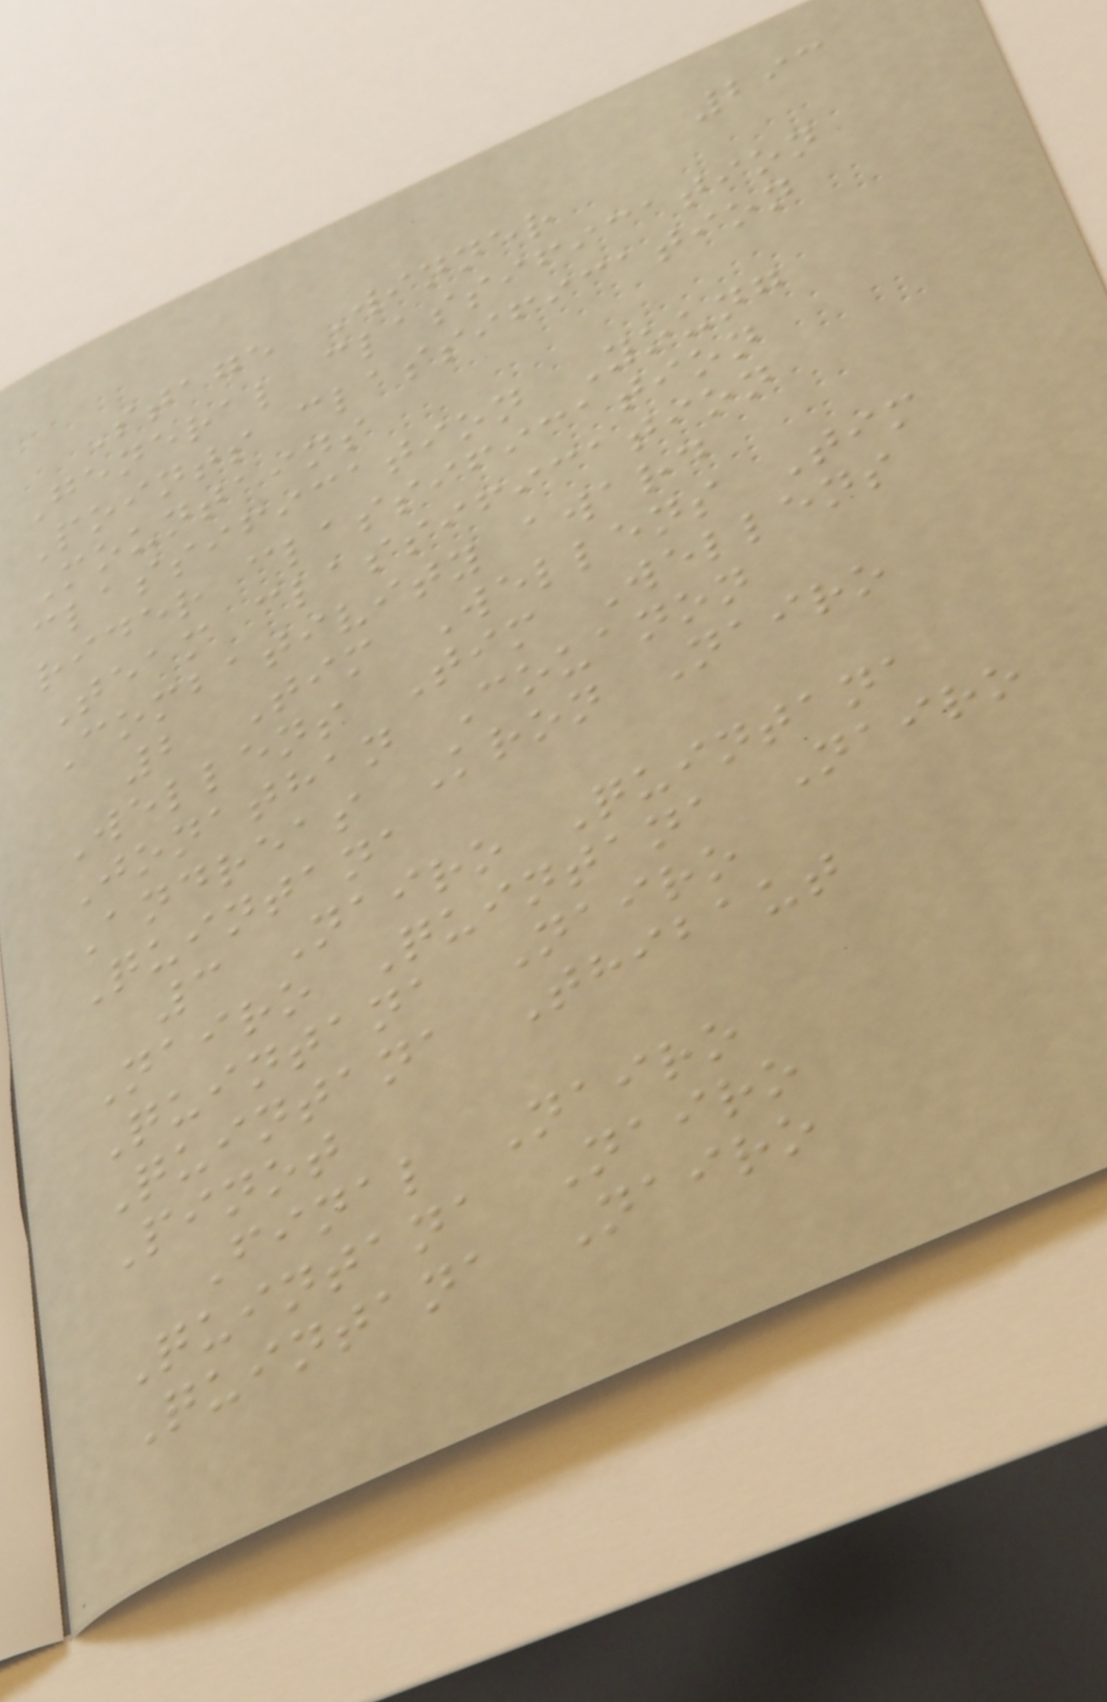293
Stage Winner
General classification
Points classification
Mountains
classification Young
rider classification
Team classification
Combativity award
2 Tim Wellens Tim
Wellens Tim Wellens
Jonathan Couanon
Andreas Kron Nairo
Quintana
3 Nairo Quintana
Nairo Quintana Nairo
Quintana Nairo
Quintana Thibaut
Pinot
Final Nairo
Quintana Nairo
Quintana Nairo
